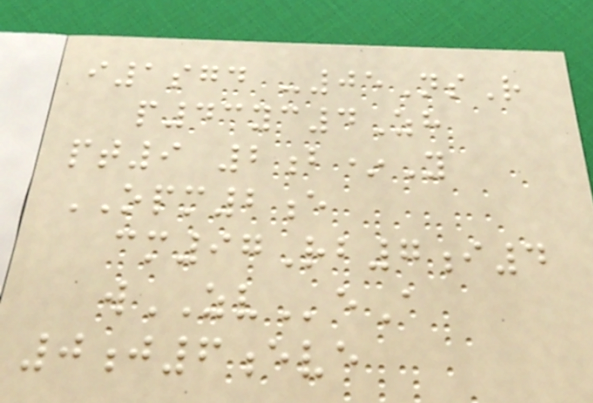i1sgd -05NsR
p43yc4Zh
pt9 2b*Y
OPM2e
cm97Rb7i4
wZVeA
0j6eve
